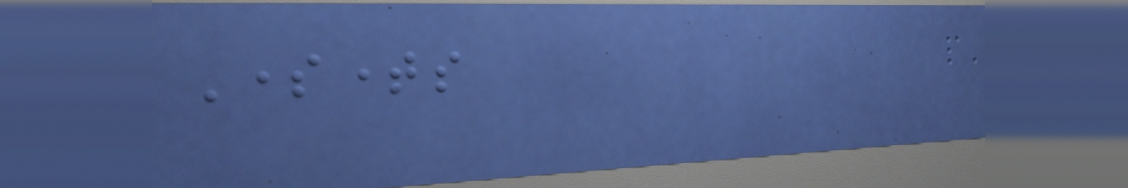Sometimes
